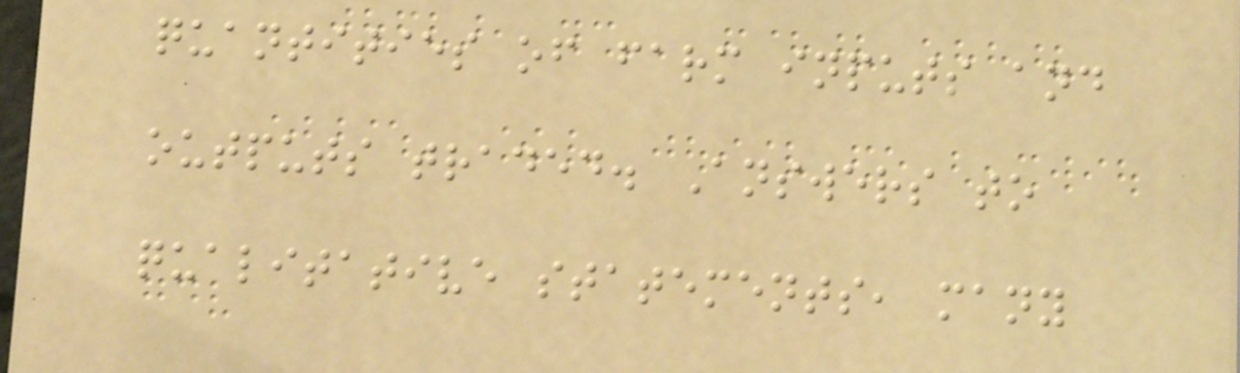quantities of farm inputs and
outputs traded. Answers to
qualitative statements, many
